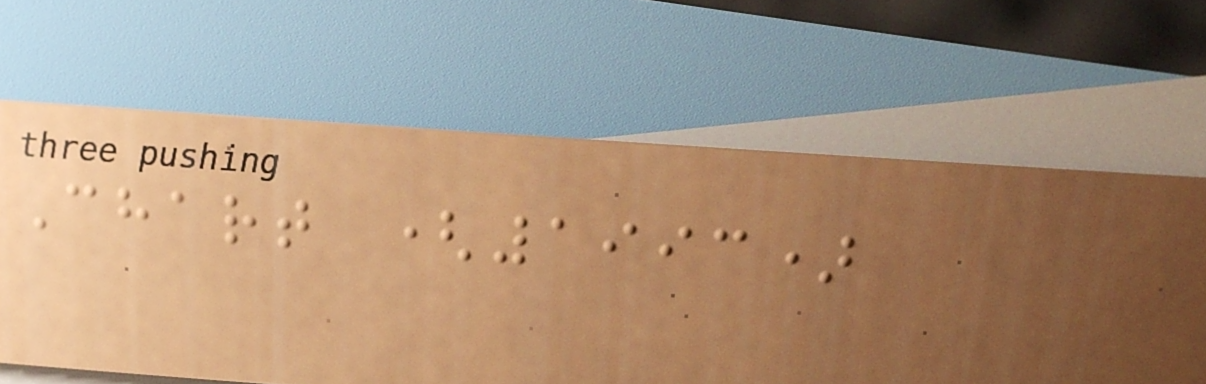Chart (1993)
